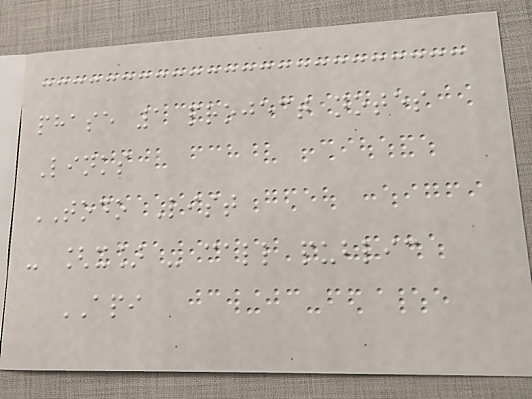phase 1 project notes
Links
TODO List
- [x] - call public
API
